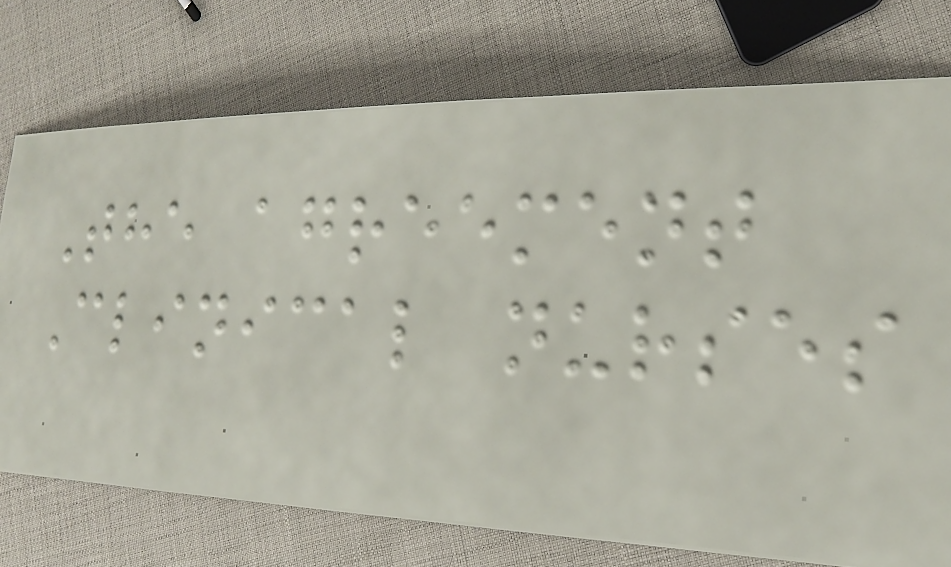The agreement
Clinical nurses
